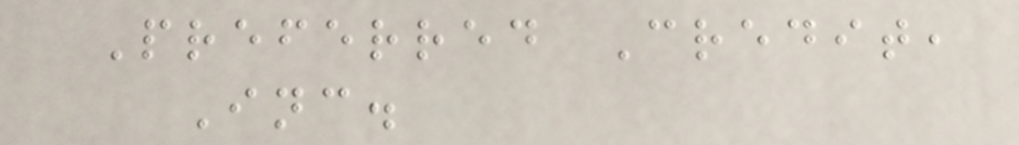Preferred Credit,
Inc.
